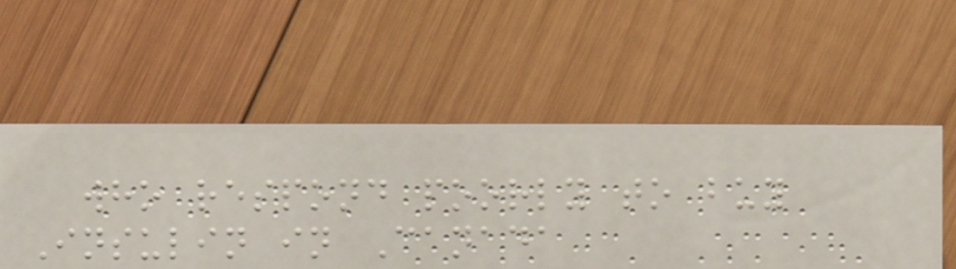who respond poorly to buy
Insulin in Canada
